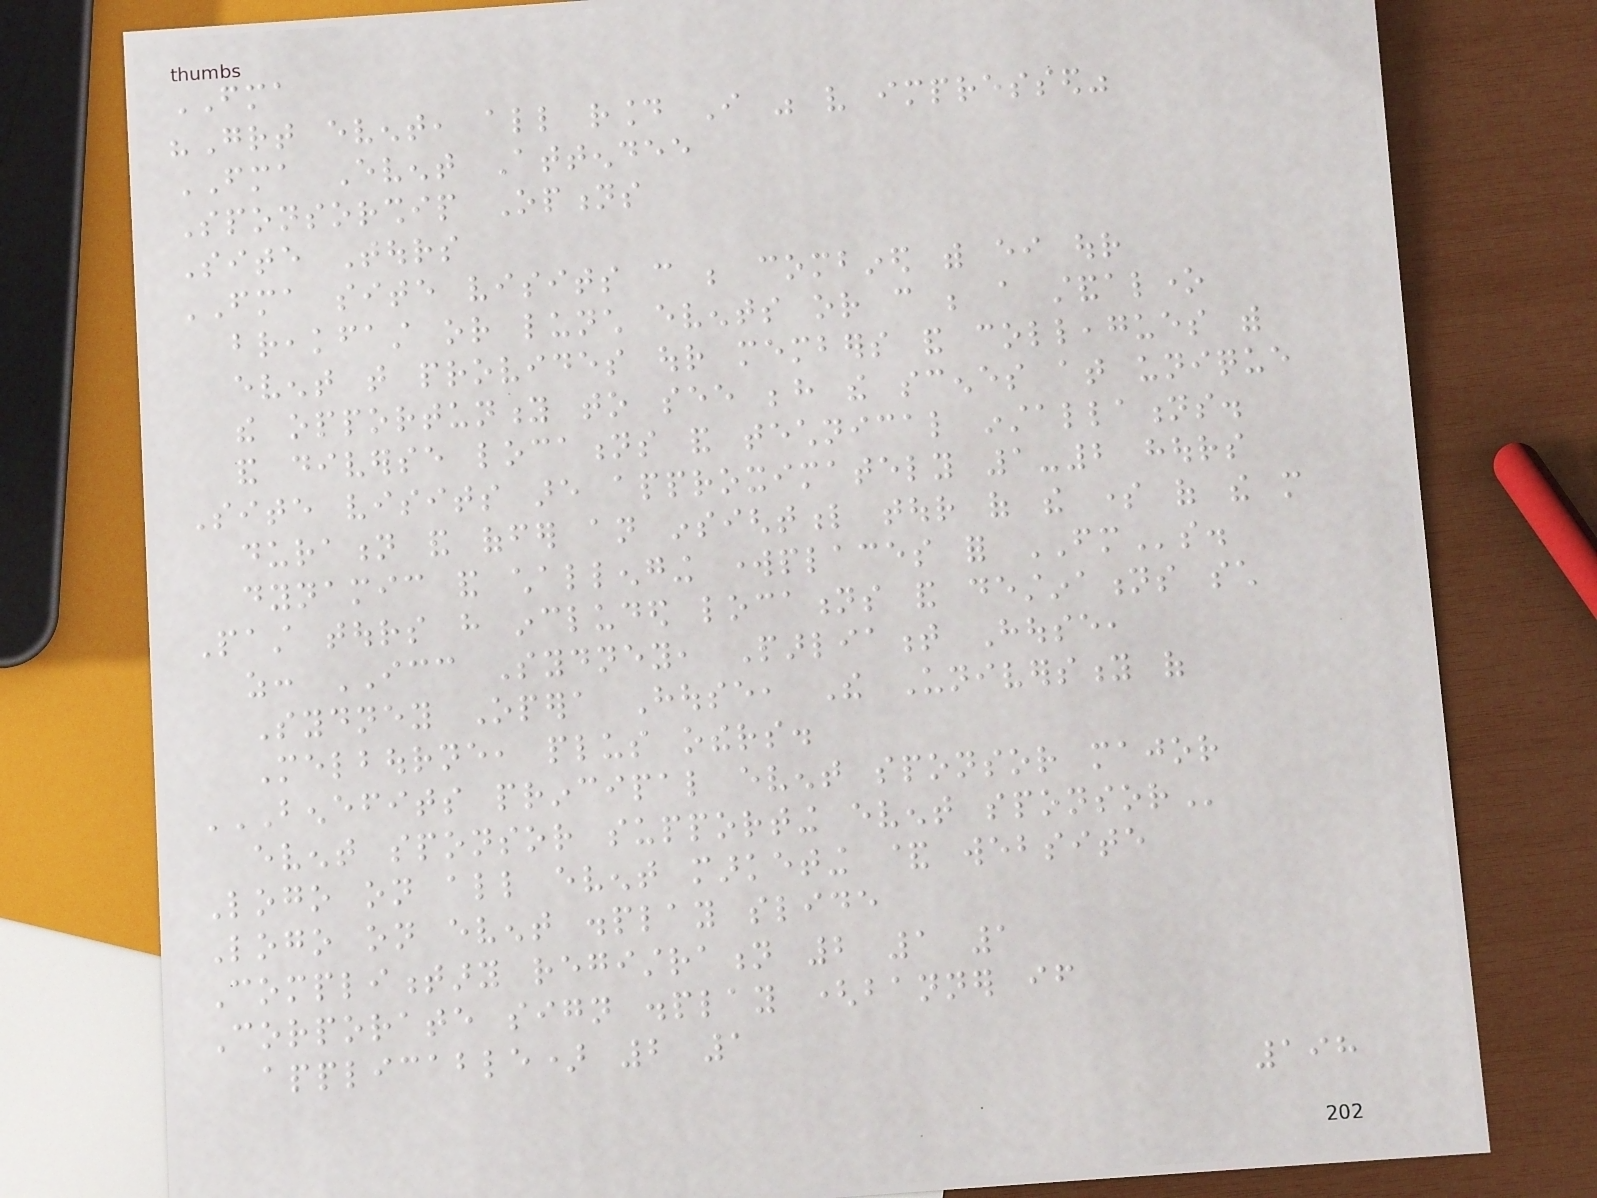FMA
"Great event, all round I was very impressed"
FMA Event Attendee
Sponsorship Options
Site Tours
FMA site visits can be combined with either our
breakfast or lunch events or can be a standalone
event that provides our members and colleagues with
the opportunity to see behind the scenes at unique
and diverse locations and technical installations.
Site visits are approximately 1-2 hours
duration and offer an insightful tour of the some of the more
dynamic and challenging workplaces for FMs.
Past tours have included locations and destinations such
as: ICC Sydney, Parliament House,
Sydney Opera House, The University of
Melbourne, plus others.
BENEFITS PRINCIPAL EVENT SPONSOR MAJOR
EVENT SPONSOR SUPPORTING EVENT SPONSOR
Logo on all event marketing & website
Logo on event display slide
Complimentary registration 2 1 1
Corporate sign display (banner if
applicable) 2 1
198
